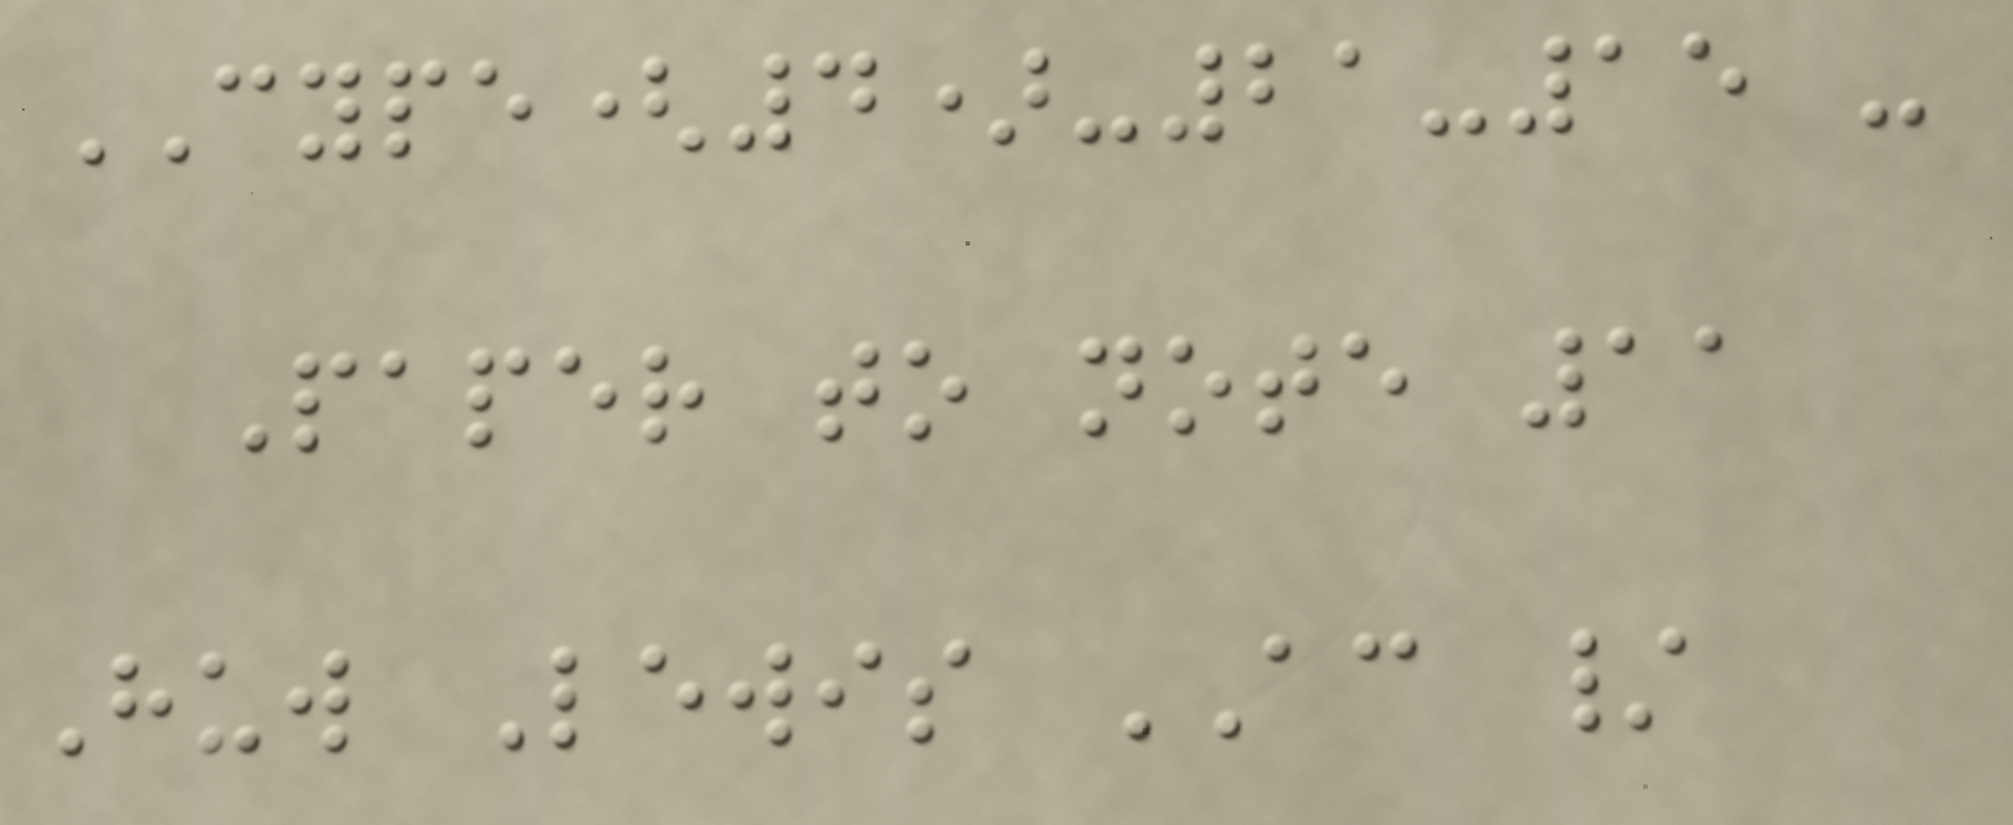CYPE(4)-21-15 -
Paper to note 11
Huw Lewis AC /
